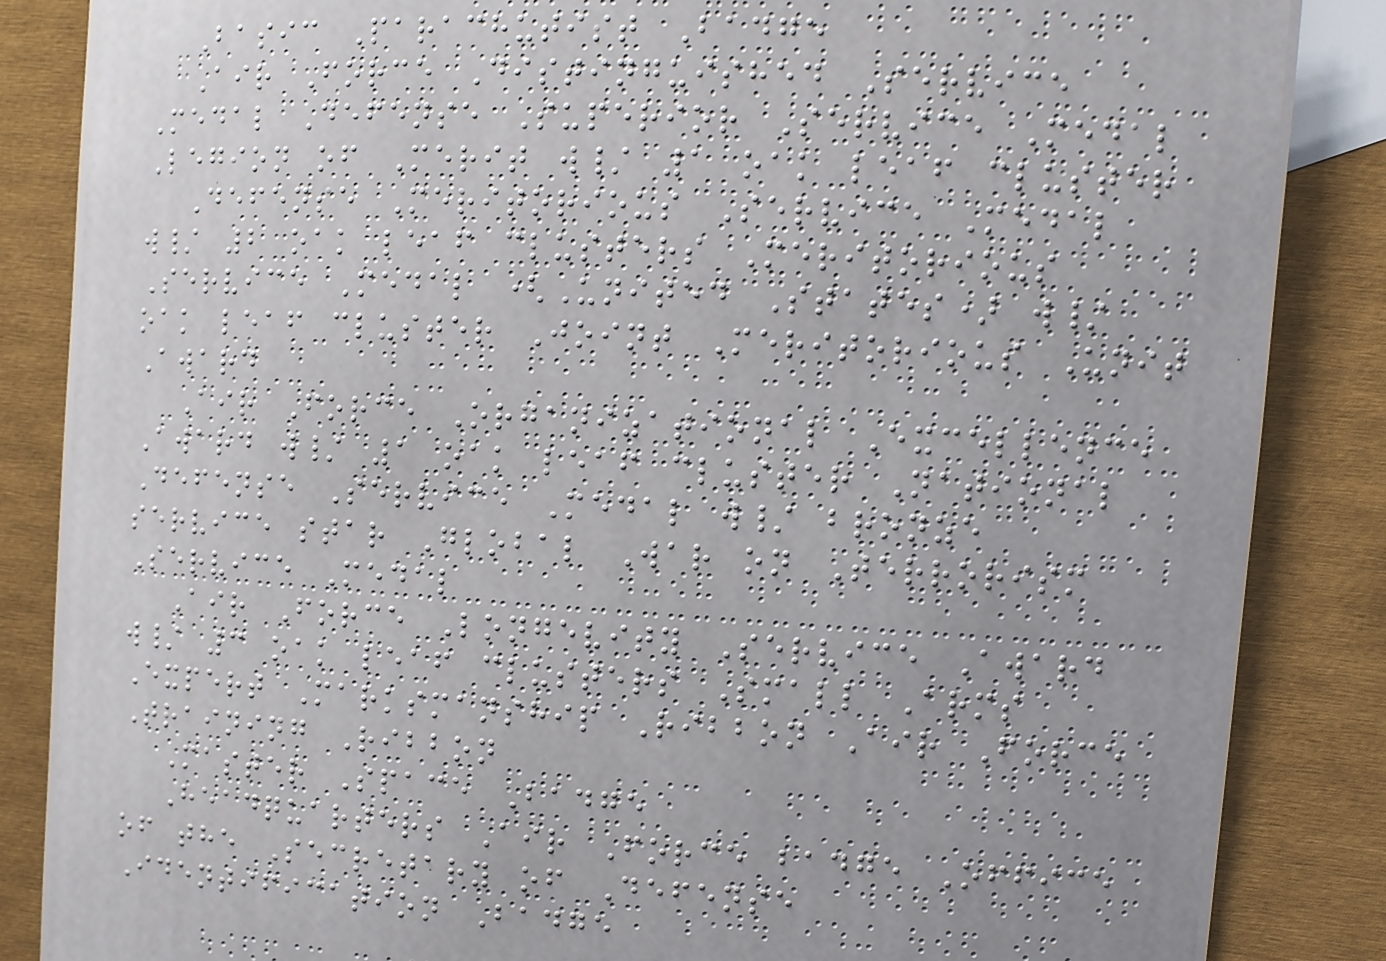Basic Parachutist Badge
Air Force Distinguished Service
Medal Defense Superior Service Medal
Legion of Merit w/ 1 oak leaf cluster
Defense Meritorious Service Medal
w/ 2 oak leaf clusters Meritorious
Service Medal (United States) w/
oak leaf cluster Joint Meritorious Unit
Award
Air Force Organizational Excellence
Award w/ 1 oak leaf cluster National
Defense Service Medal w/ bronze
service star Global War on Terrorism
Service Medal
Air Force Longevity Service Award
w/ 3 oak leaf clusters Small Arms
Expert Marksmanship Ribbon Air Force
Training Ribbon
Master Space Badge
Headquarters Air Force badge Office
of the Secretary of Defense
Identification Badge
